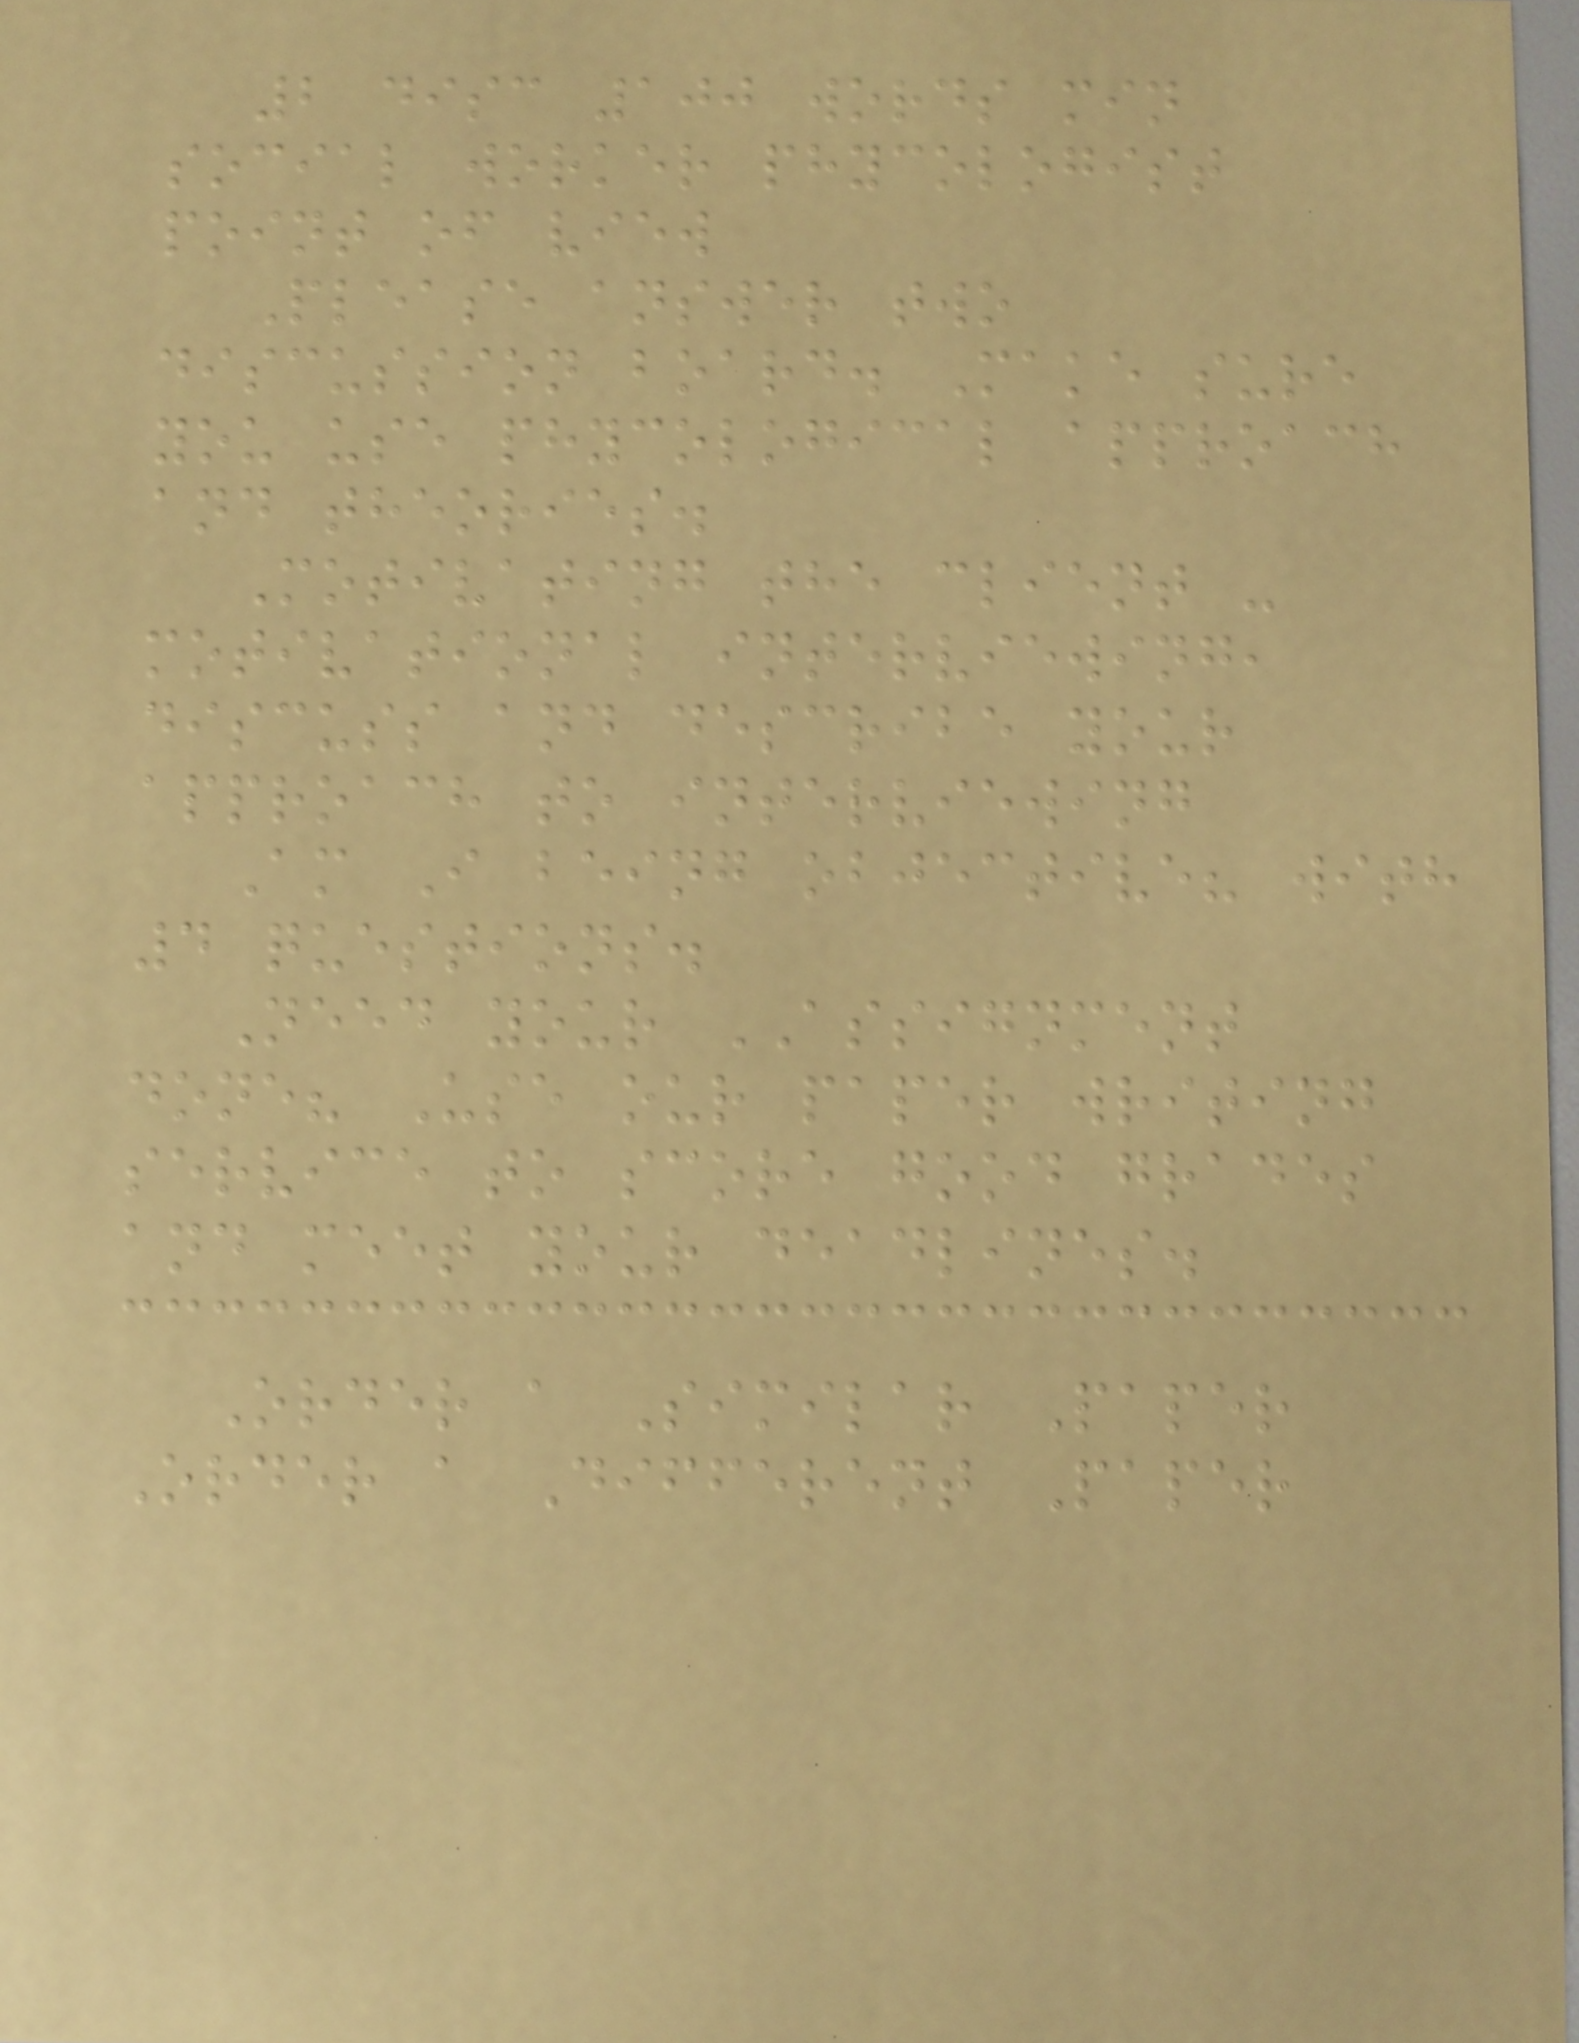2 disc 100 words min
social worker phycologist
point of view
Please answer two
discussion board. Make sure
you use phycological approach
and theories.
Motivating the client -
motivational interviewing,
discuss and describe your
approach to interviewing
Am I being objective? with
4 questions.
Need your ASSIGNMENT
done? Use our paper writing
service to score good grades
and meet your deadlines.
Order a Similar Paper
Order a Different Paper
